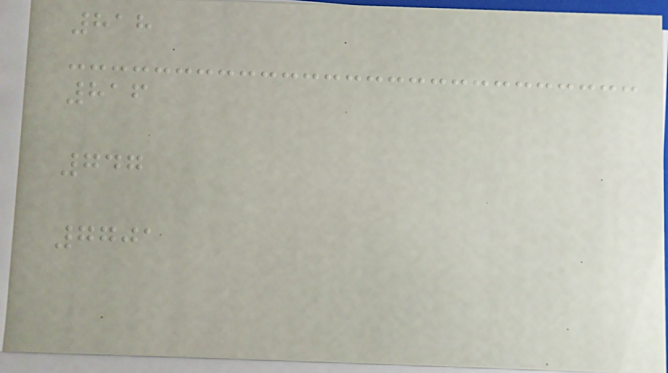818
816
747
7701
